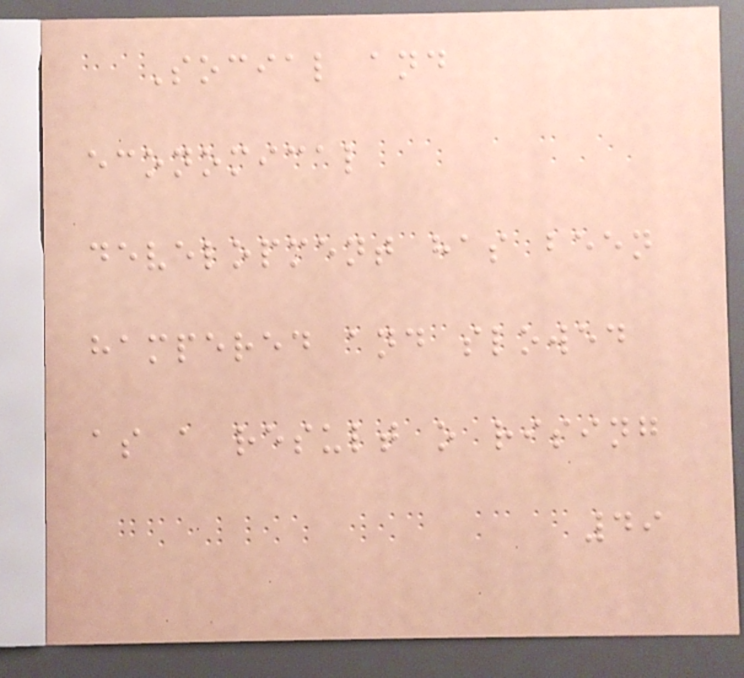Social and
economical
development has been
hampered and slowed
as a result o rising
49
